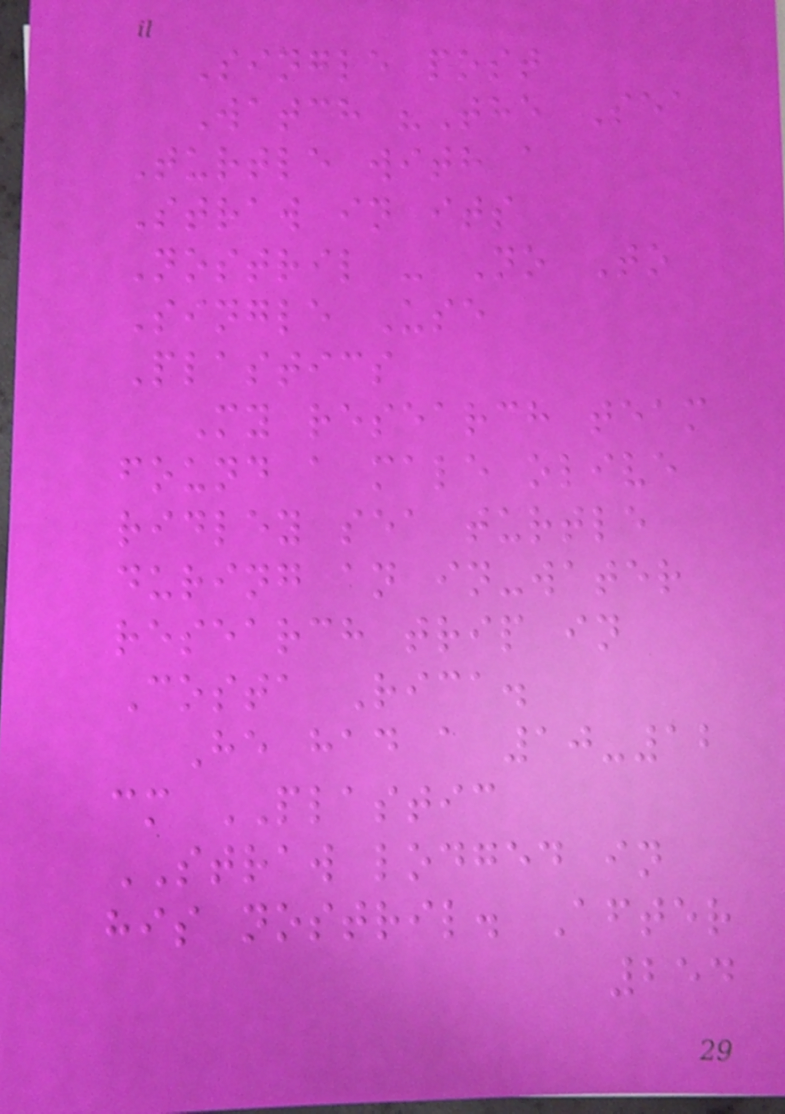Single post
Watch "The Sea
Turtle with a
Straw in its
Nostril - No To
Single Use
Plastics
My research team
found a male olive
ridley sea turtle
during an in-water
research trip in
Costa Rica.
He had a 10-12
cm PLASTIC
STRAW lodged in
his nostril. After
254
